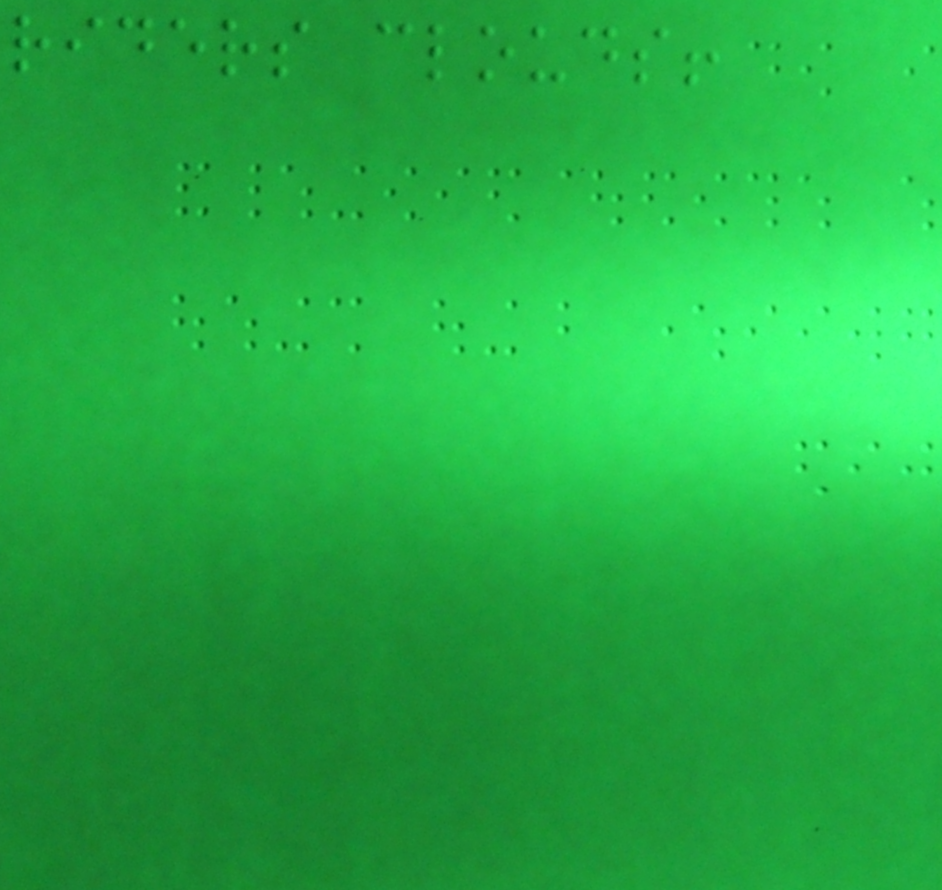riders clouds!
